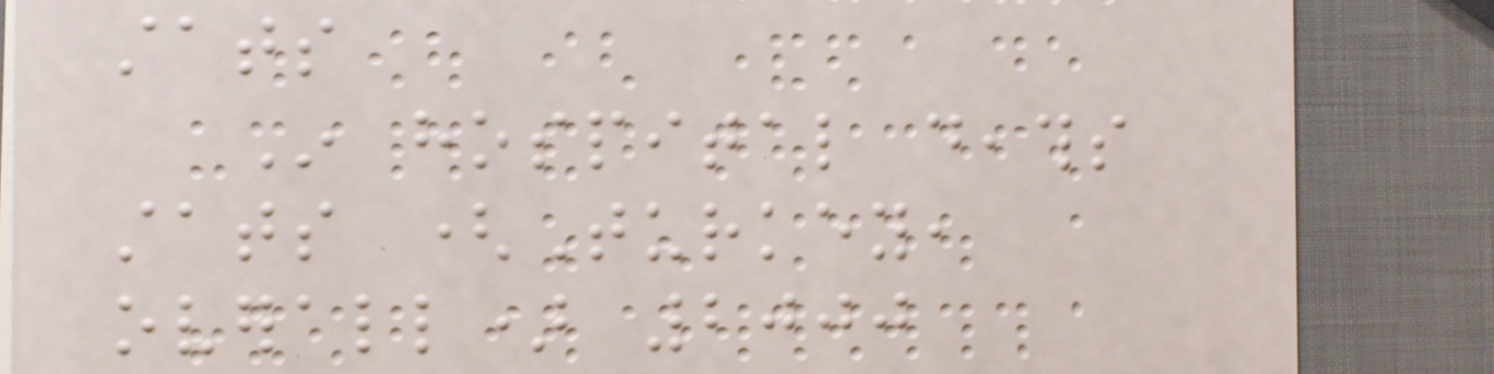stats
In hospital deaths
stats (Turkey,
overall) 2000
